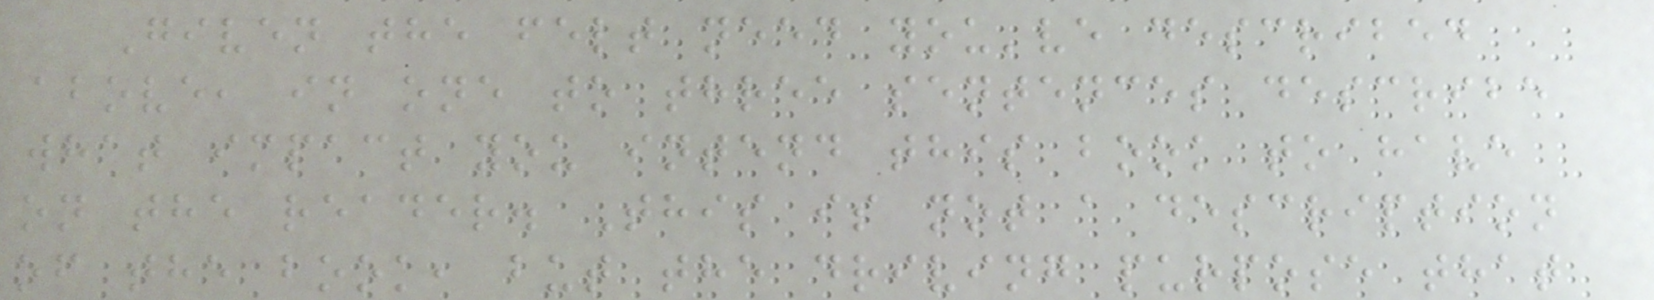Given the felt need you've described
above, in one to three sentences describe
what impact you intend this book to have
on the reader. This is not a description
of the book, but the driving purpose that
